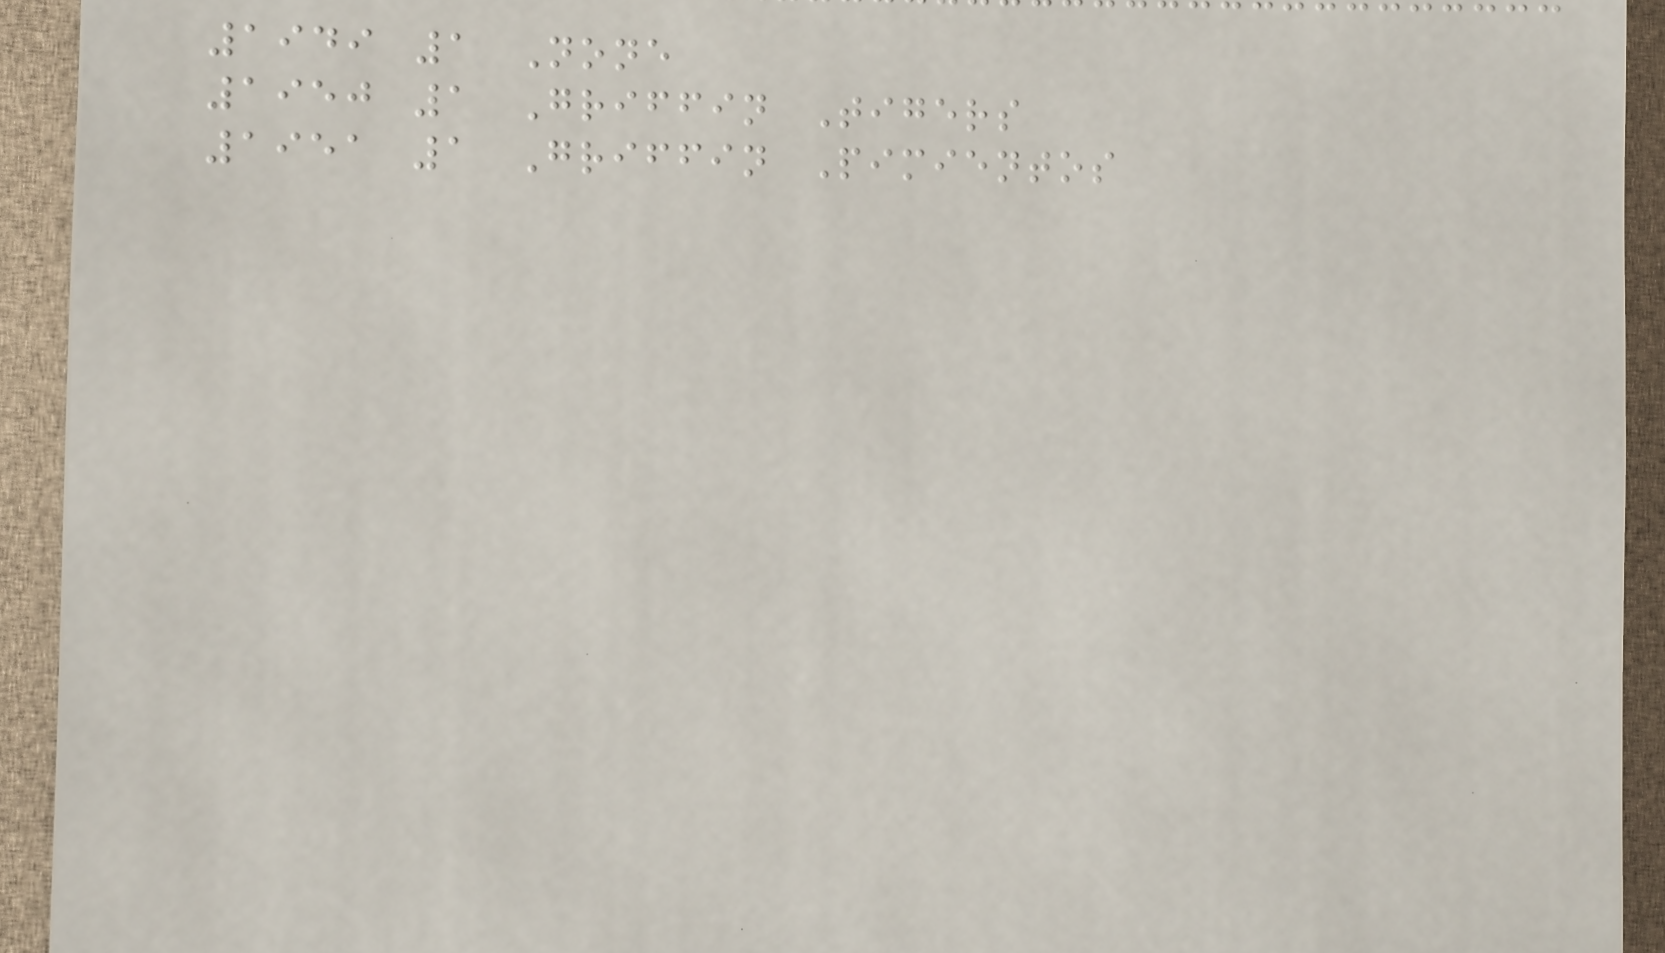1949 1 None
1950 1 Griffin Tigers
1951 1 Griffin Pimientos
